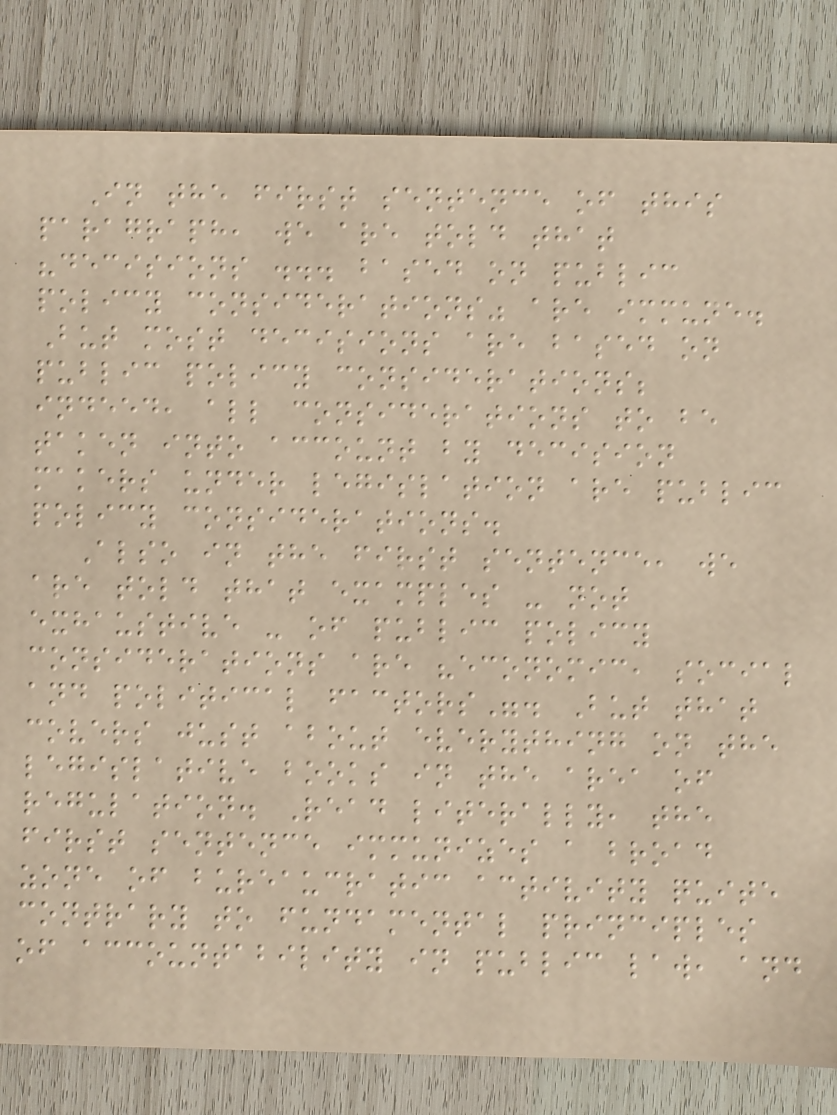In the first sentence of this
paragraph, we are told that
"decisions ... based on public
policy considerations" are immune.
But most decisions are based on
public policy considerations;
indeed, all considerations to be
taken into account by decision
makers under legislation are public
policy considerations.
Also in the first sentence, we
are told that examples - not
exhaustive - of public policy
considerations are "economic, social
and political factors". But that
covers just about everything on the
legislative books in the area of
regulation. Read literally, the
first sentence immunizes a broad
zone of bureaucratic activity quite
contrary to fundamental principles
of accountability in public law, and
